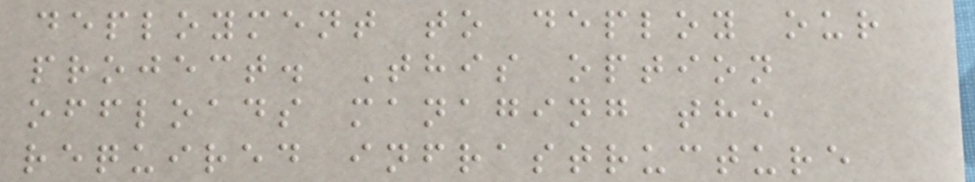deployment to deploy our
project. This option
offloads managing the
required infrastructure
